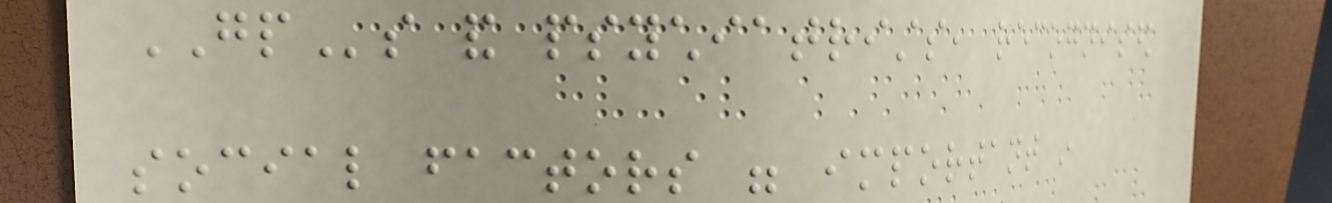GPs and psychiatrists, recognised
social factors were important in
